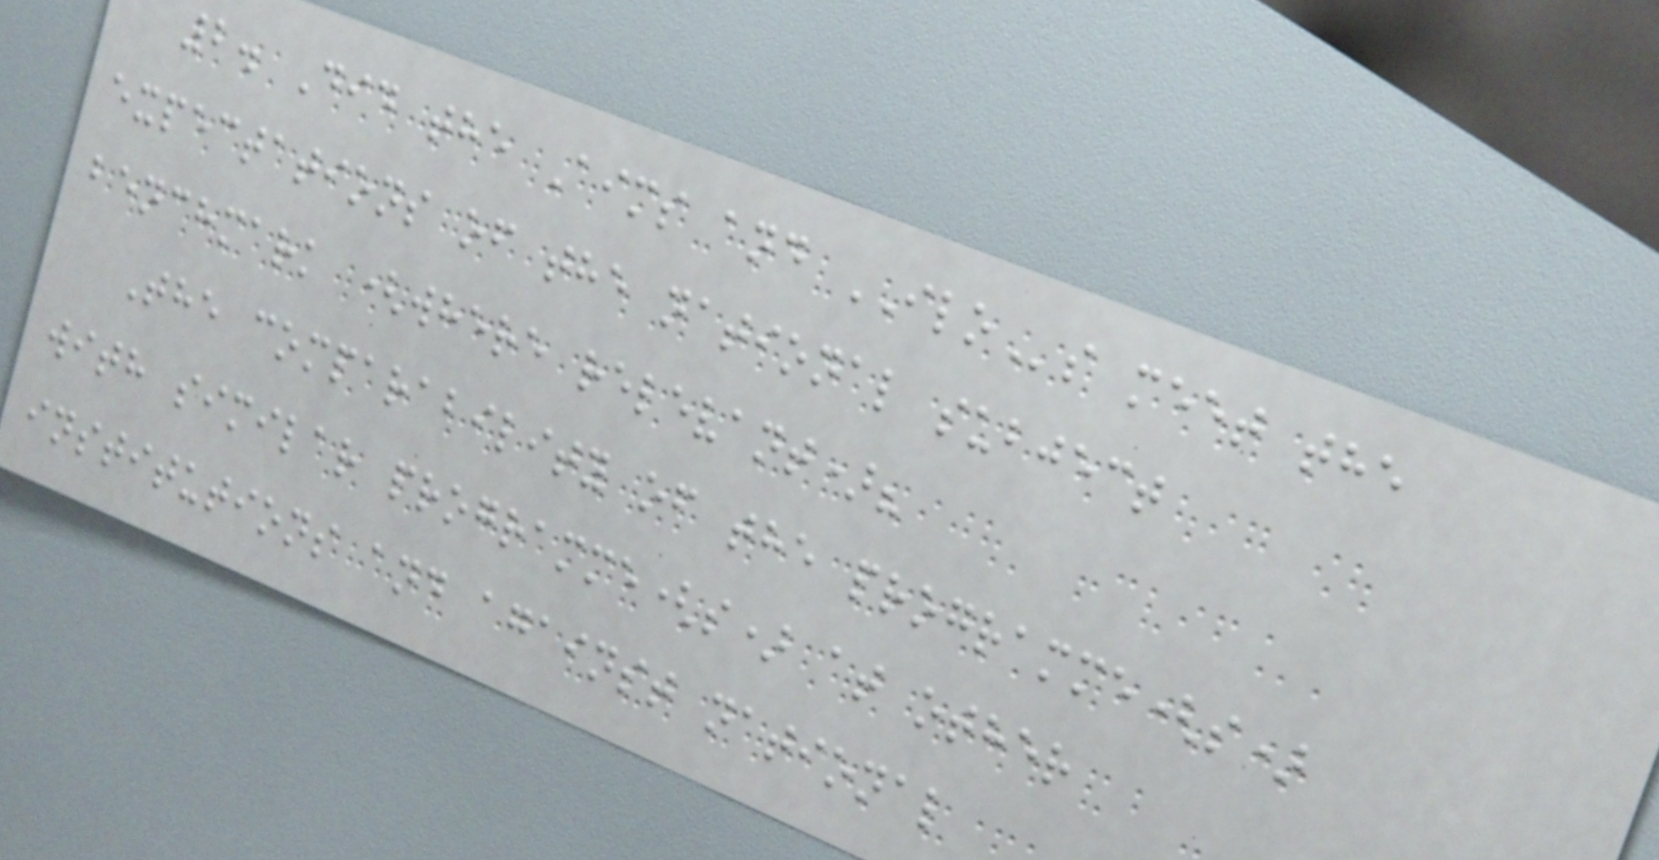2. Did the Aims and ILOs meet the
expectations of the national subject
benchmark (where relevant)?
The comparability of the programme(s)
with similar programme(s) at other
institutions and against national
